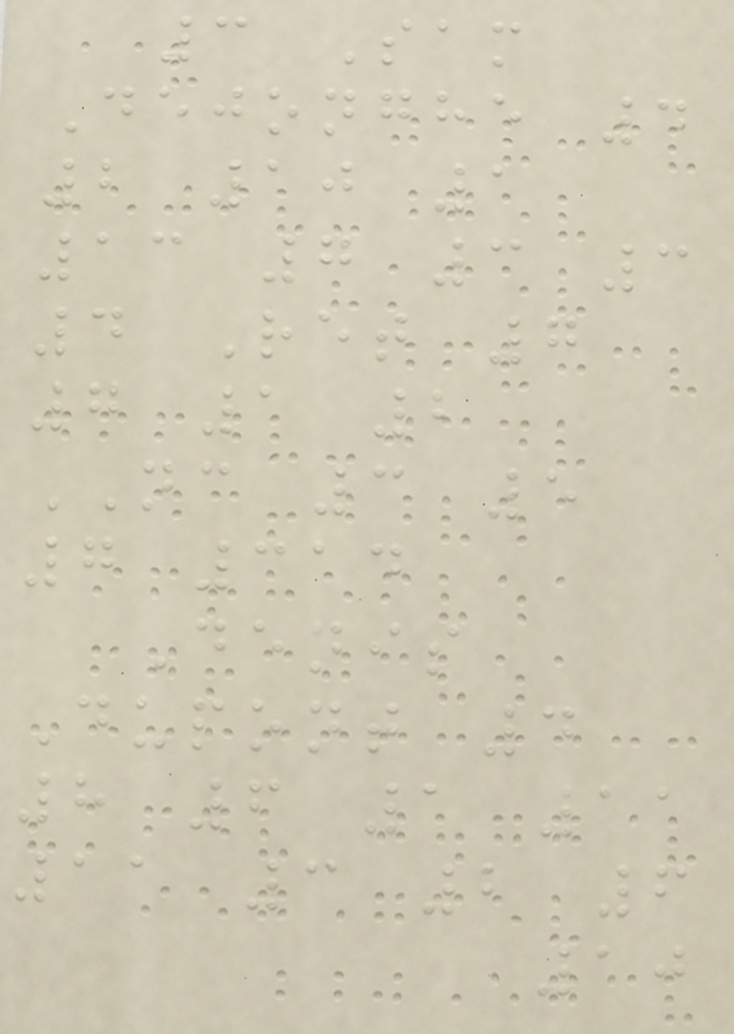3 Sam
Dejonghe 4
2 10 1
13 7 3 3
4 Ret 7
7 1 2
NC 3 5
7 314
Denis
Dupont 4
8 6 1 11
11 3 2 6
10
